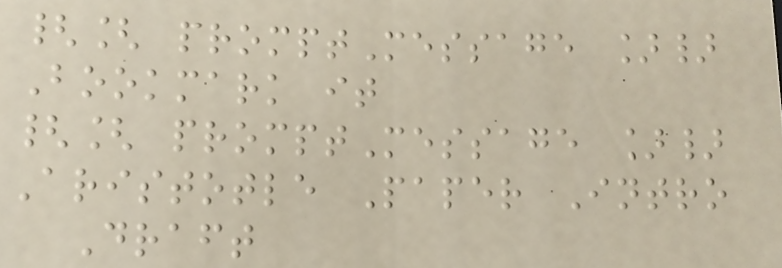{[ promptMessage ]}
Bookmark it
{[ promptMessage ]}
Aristotle Paper Intro
Draft
